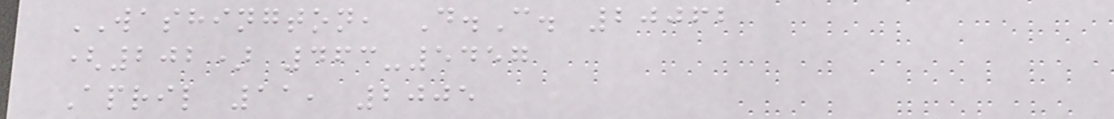WASHINGTON, D.C. 20062
(202) 463-5457
April 11, 2005
